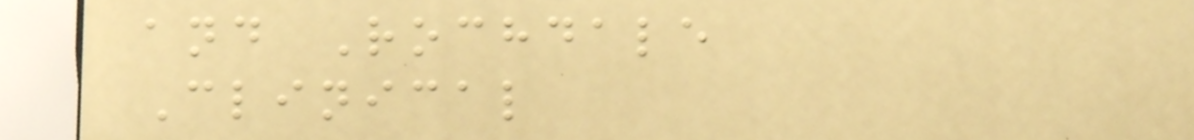and Rochdale
Clinical
